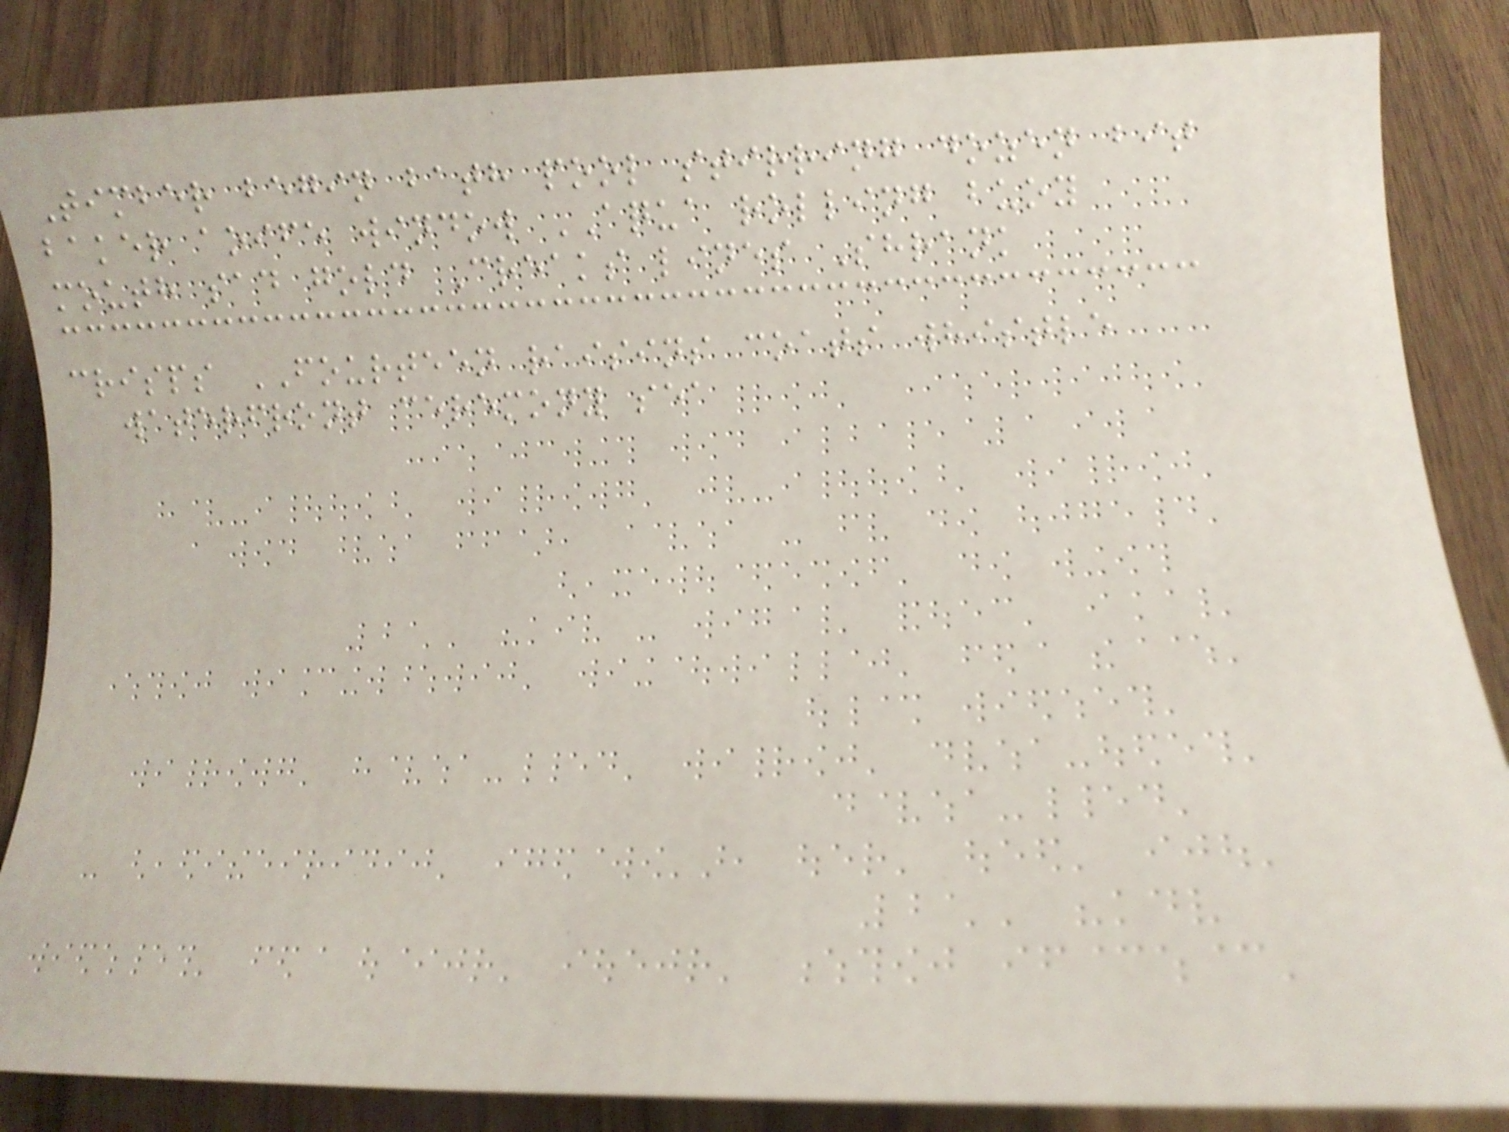Timber begin bath pool stirring dozen bit
baker aoife window AQUA rolling buoy
mouth sad gold Creaks lines Shrank
crisps FOURTEEN raisins coats whistle
waterfront ceremony sea
